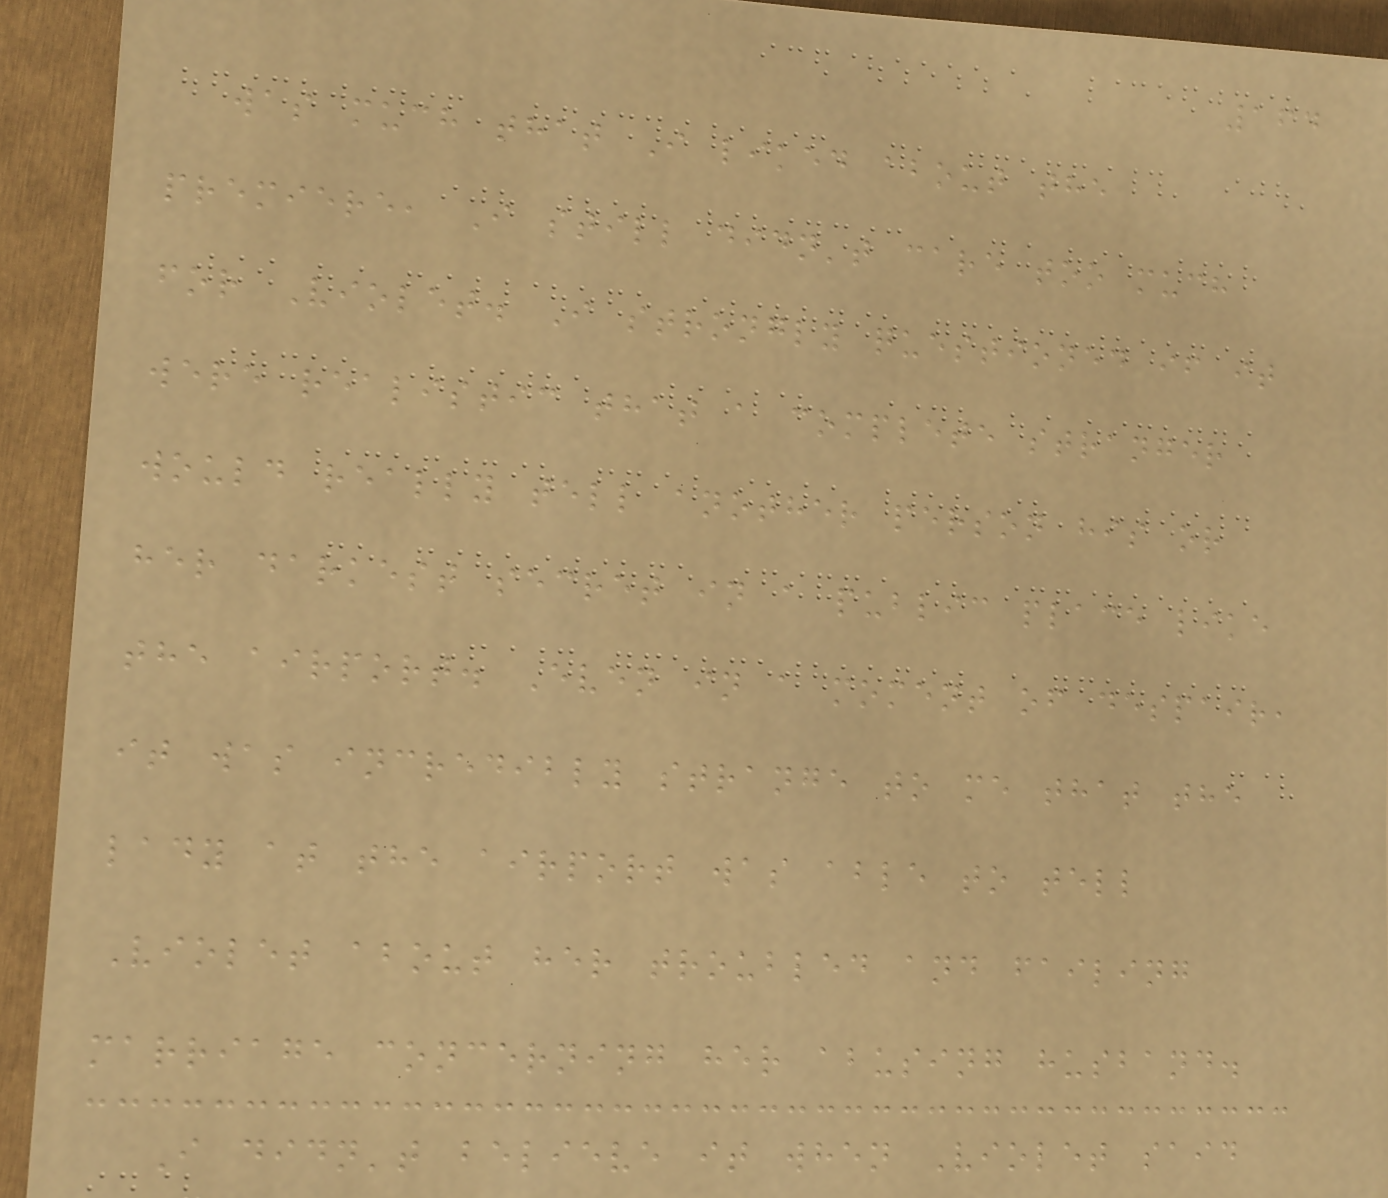164
was much that I liked about the
premiere, I still didn't care too much
for Violet. I strongly questioned if it
were realistic that a complete stranger
would really tell another person his or
her darkest secret in a public place like
the airport. Even in a moment of despair,
it was incredibly strange to me that the
lady at the airport was able to tell
Violet about her troubled and failing
marriage concerning her abusing husband.
I didn't believe it when Violet said
